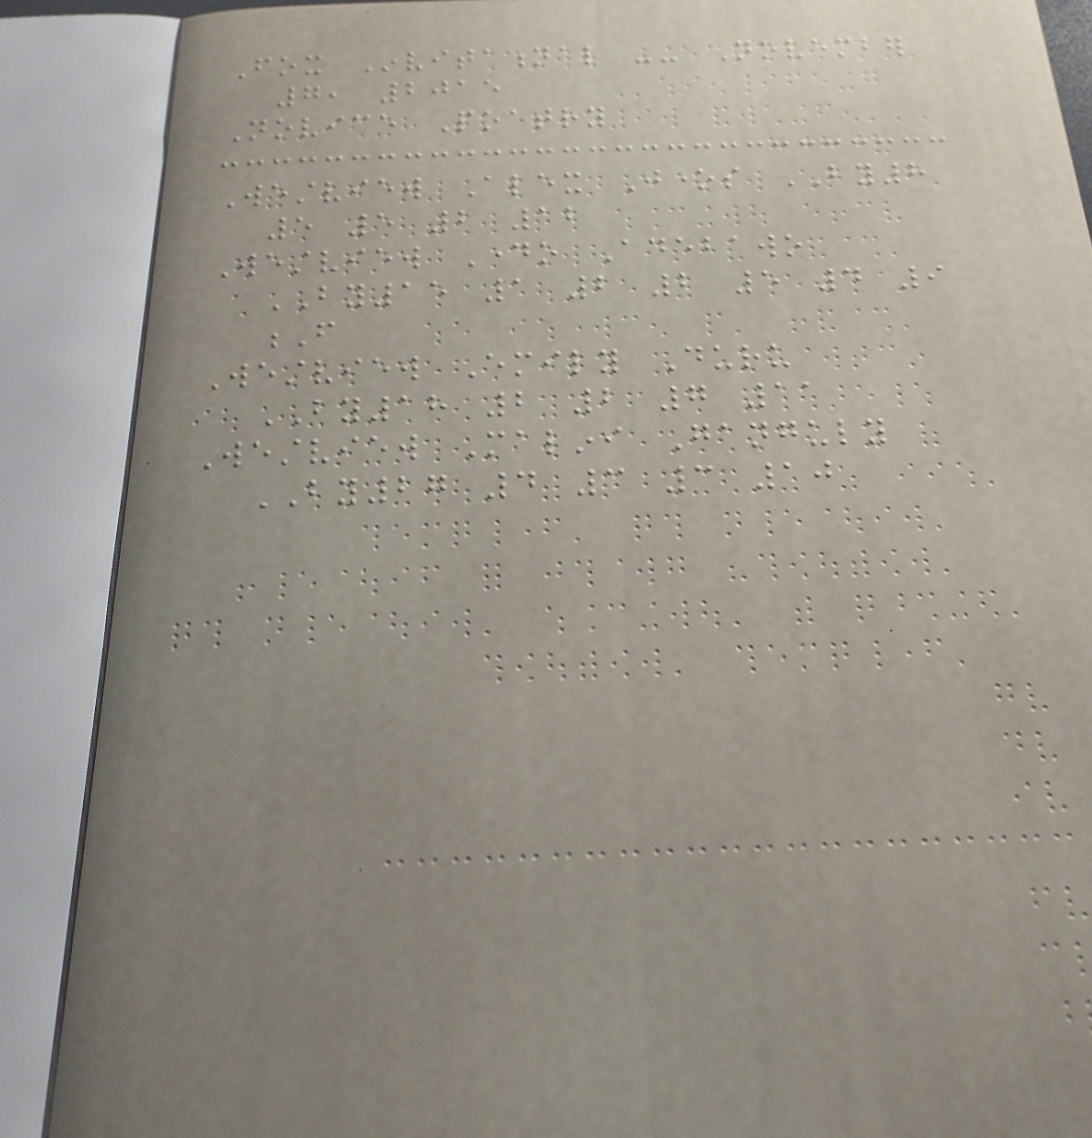Fox Invitational -- November
7, 2015
Novice Poetry
Westview Alex Jones BY8
5 5 2 12
Westview Dayo Adebawo
BY15 1 2 2 5 4 9
F
Westview Emily Duru
BY18 2 2 7 11
Westview Malini Ganguly
BY27 4 3 3 10
